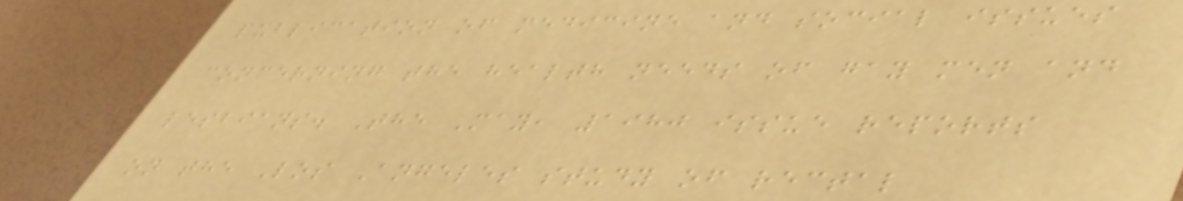publication of medicine and social issues
concerning the health needs of gay men and
lesbians. The May, 1980 issue reports
on the Los Angeles study of rectal
